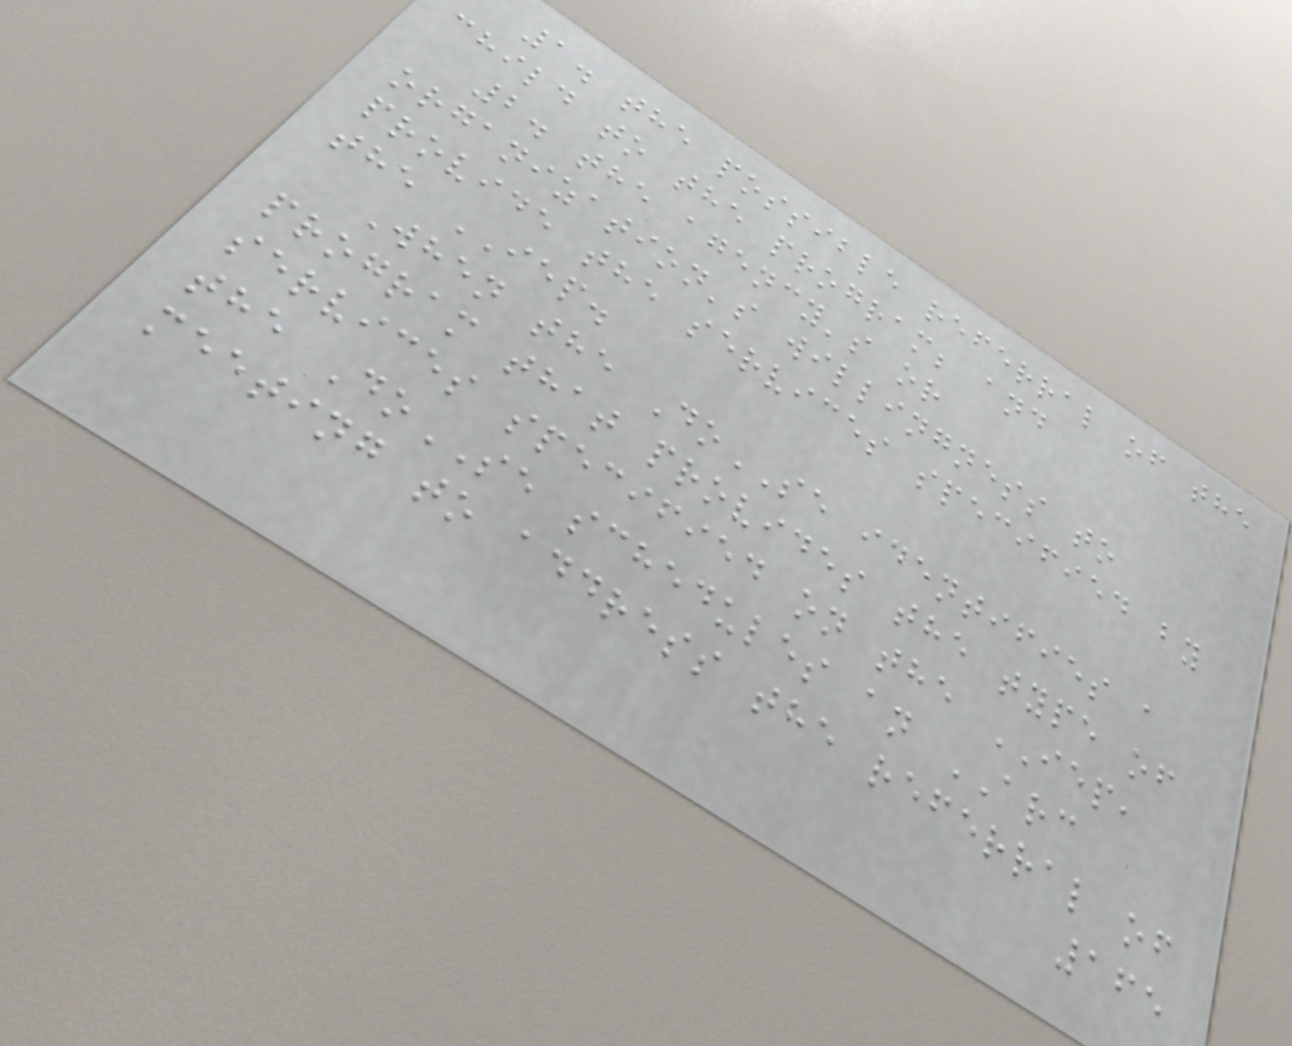1. the possible referral of the
child to the program; and
2. the agency's or
organization's willingness to
provide the services specified by
the IEP.
When the DoSE identifies a
program that provides the type of
services specified on the IEP,
the DoSE schedules an ARC
meeting to address the referral of
165
